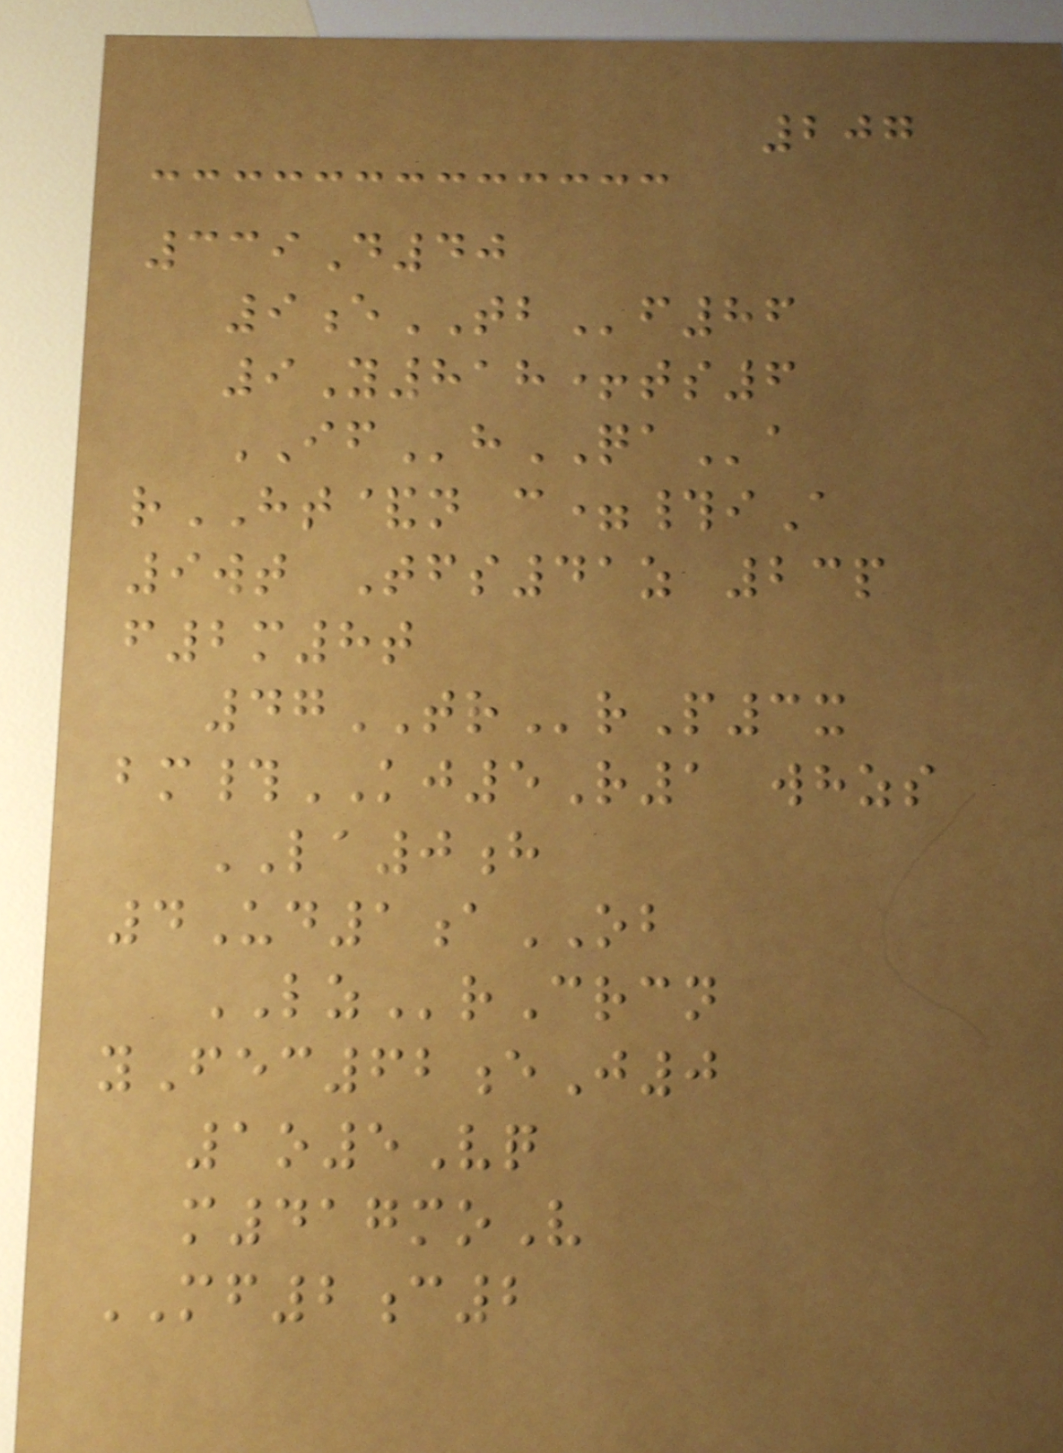207
339D40
9eTBf86
9Y818+ts6
IFhQAa
rHT&n c=#iA
9wt Tfs41z 23p
f2m8t
47TRrP3x
bm#KJ5R1 whzs
LA0h
4Ud1aOB
LZrCrcn
yFec62eJ0
1o5Vq
m417moV
MF2c2
